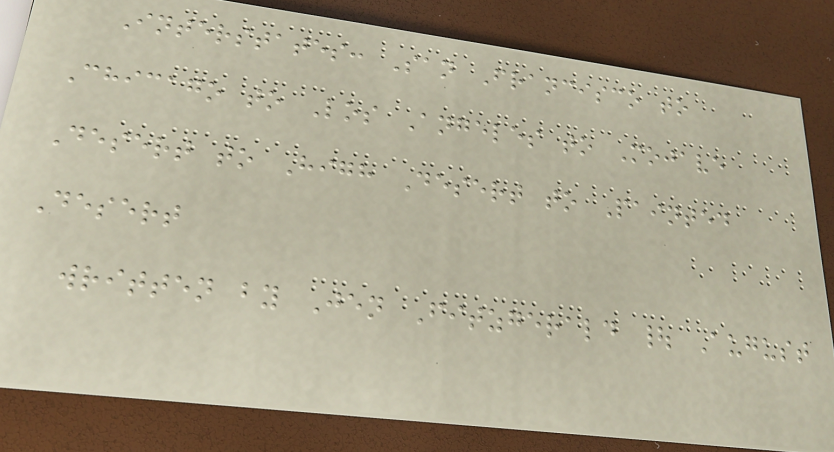Interstates: San Francisco to
Chicago to Los Angeles to Mojave
Desert to High Desert to Painted
Desert
written by Jen Fitzgerald | August
